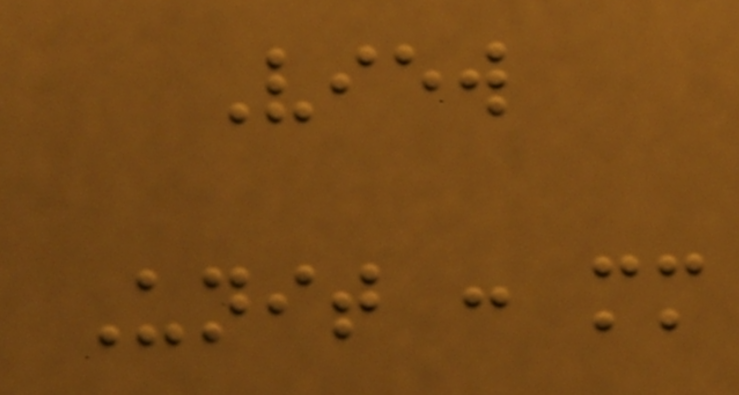View
Unit : mm
